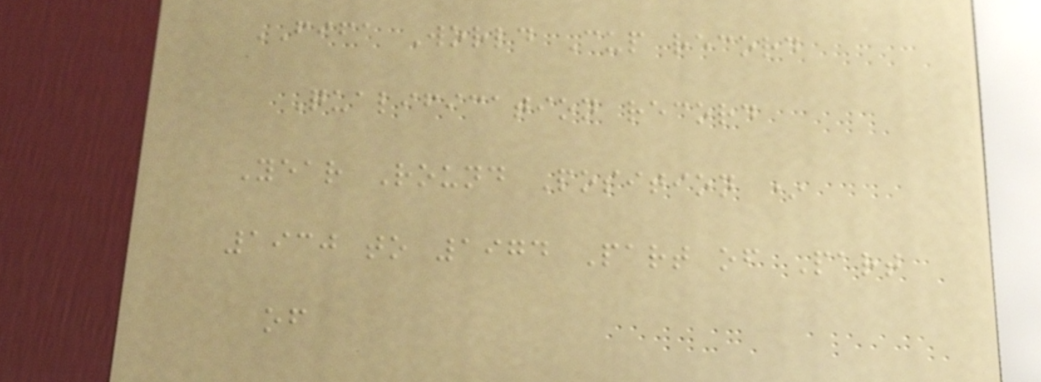FIFA World Cup record
Qualification record
Year Round Position *
1930 to 1974 Part of Part
of
